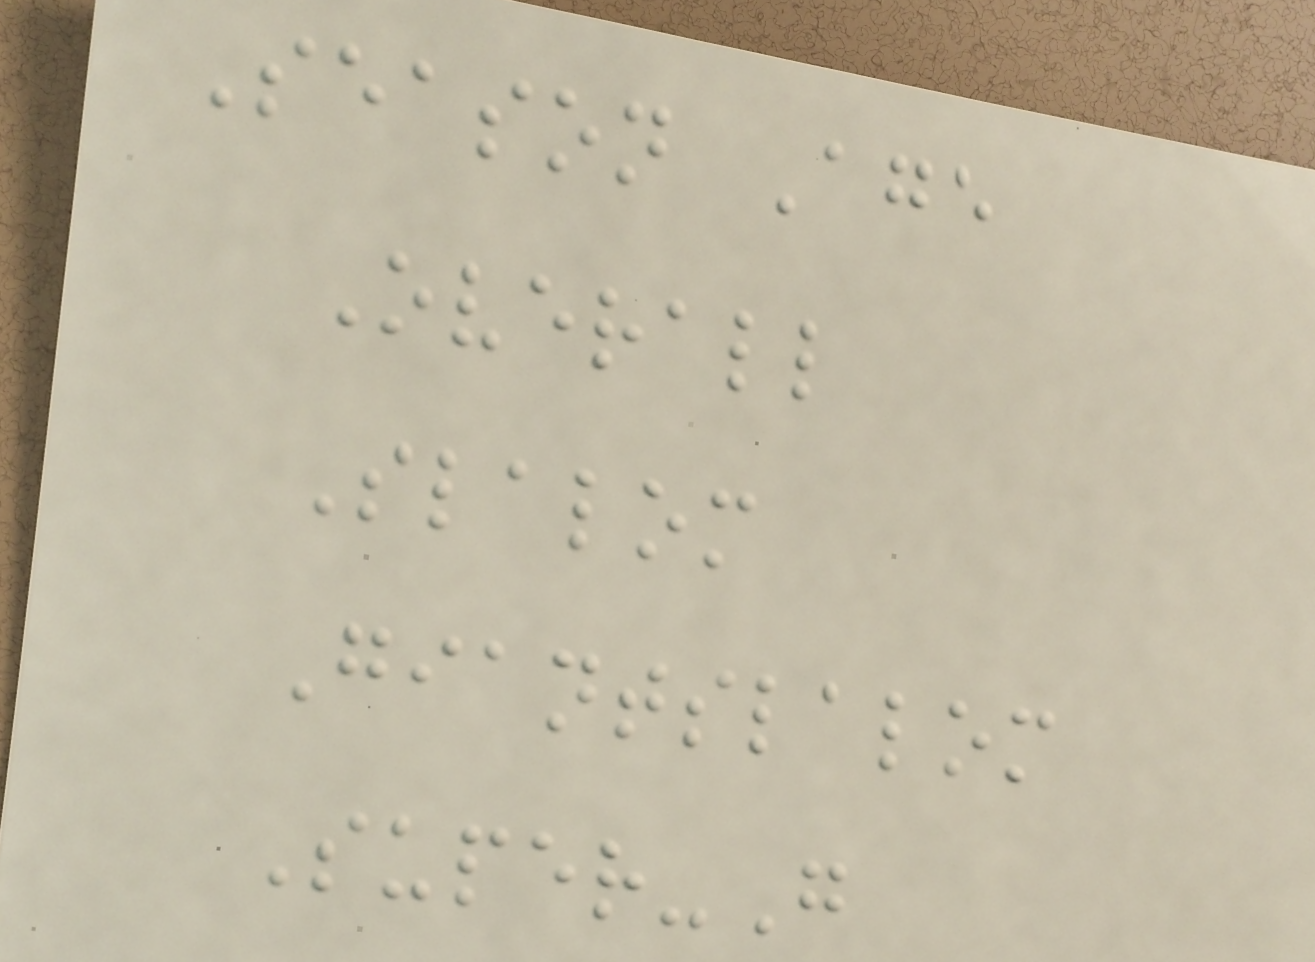Season Age
Overall
Slalom
Giantslalom
Super-G
